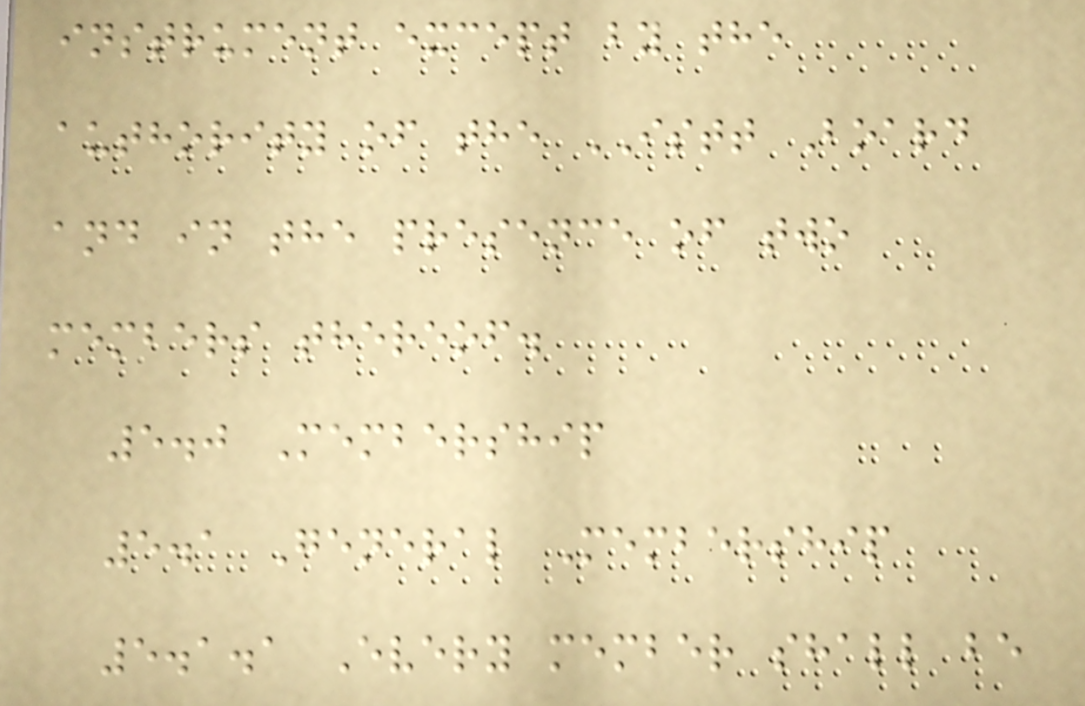instrument except by the
authority of the ISTT Board
and in the presence of two
members thereof.
5.0 Membership
5.1 General Membership
5.1.1 Every member shall be
